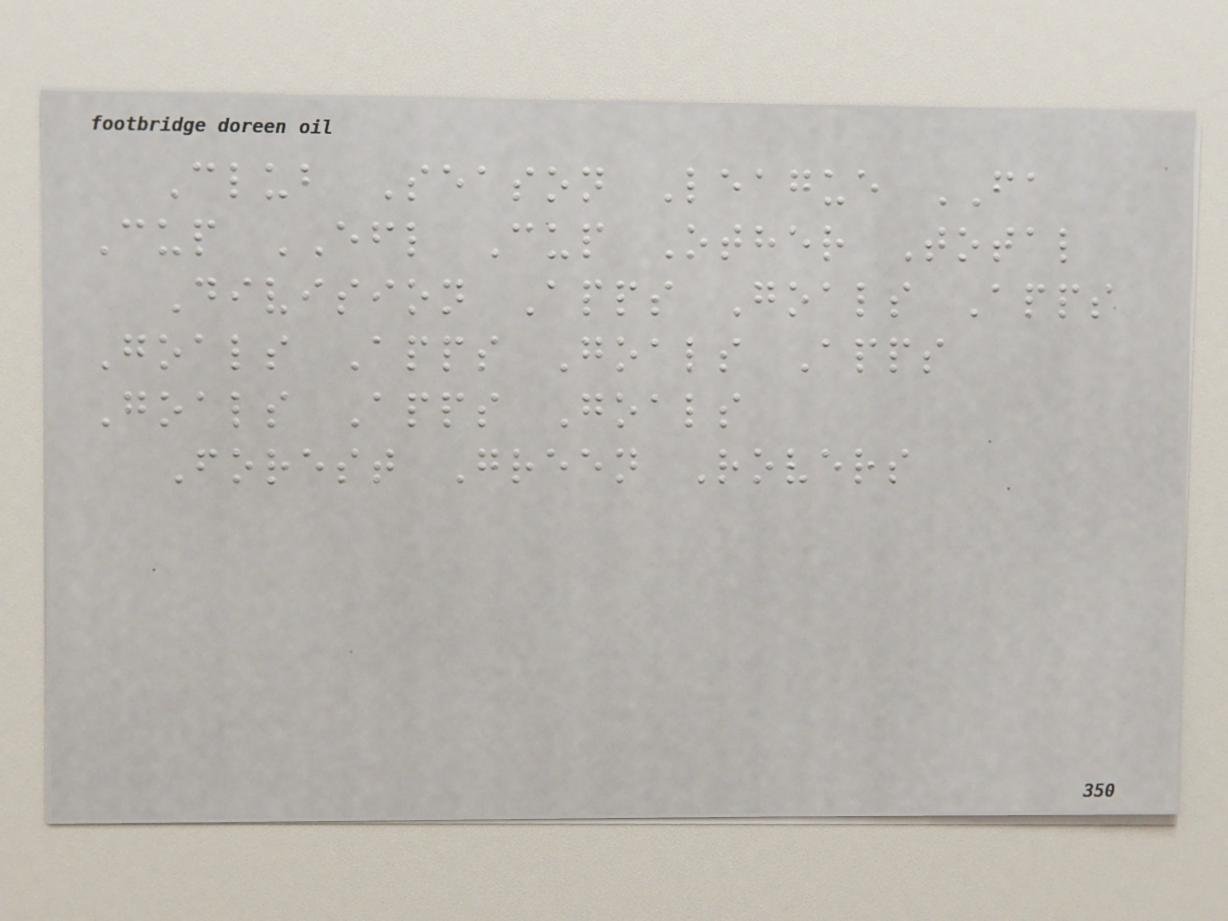Club Season League FA
Cup EFL Cup Other Total
Division Apps Goals Apps
Goals Apps Goals Apps
Goals Apps Goals
Forest Green Rovers
